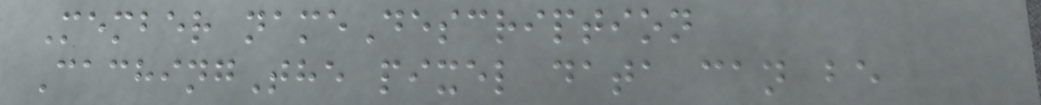Member nameDescription
CachingThe pixel data can be
